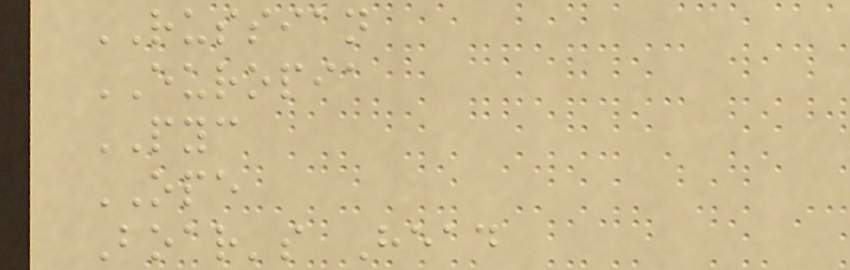RUSSIAN
EUROPIA
PYC
OPE
Boar's Head
